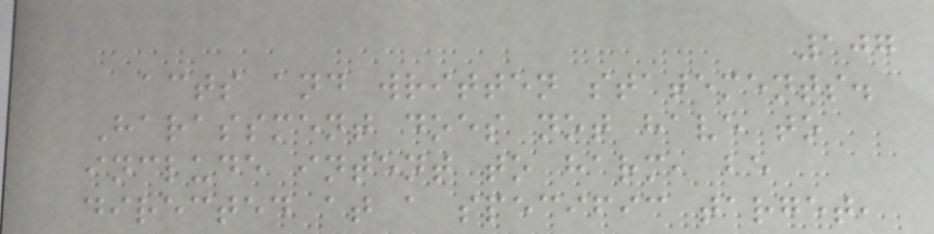107
acts and written statements.
Harassment does not have to
include intent to harm, be
directed at a specific target,
